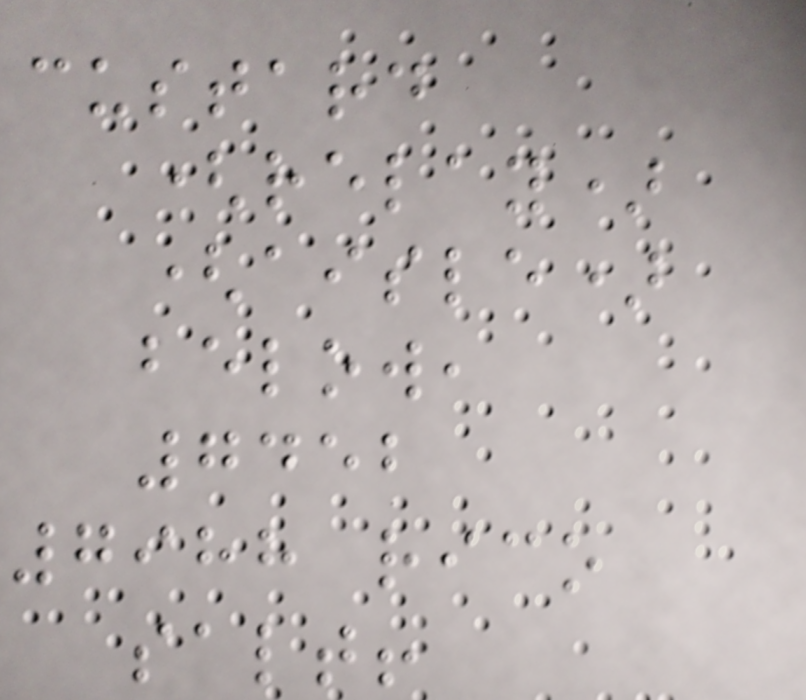custard
(relay)
(aisle)
below,
7452
7988 rico
salt!
